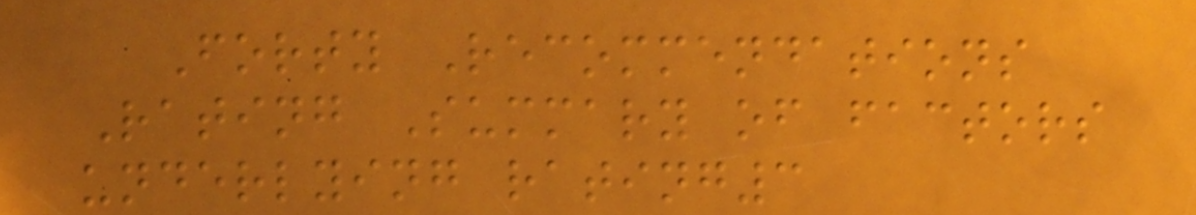Forty Recommendations
Rating Summary of factors
underlying rating3
